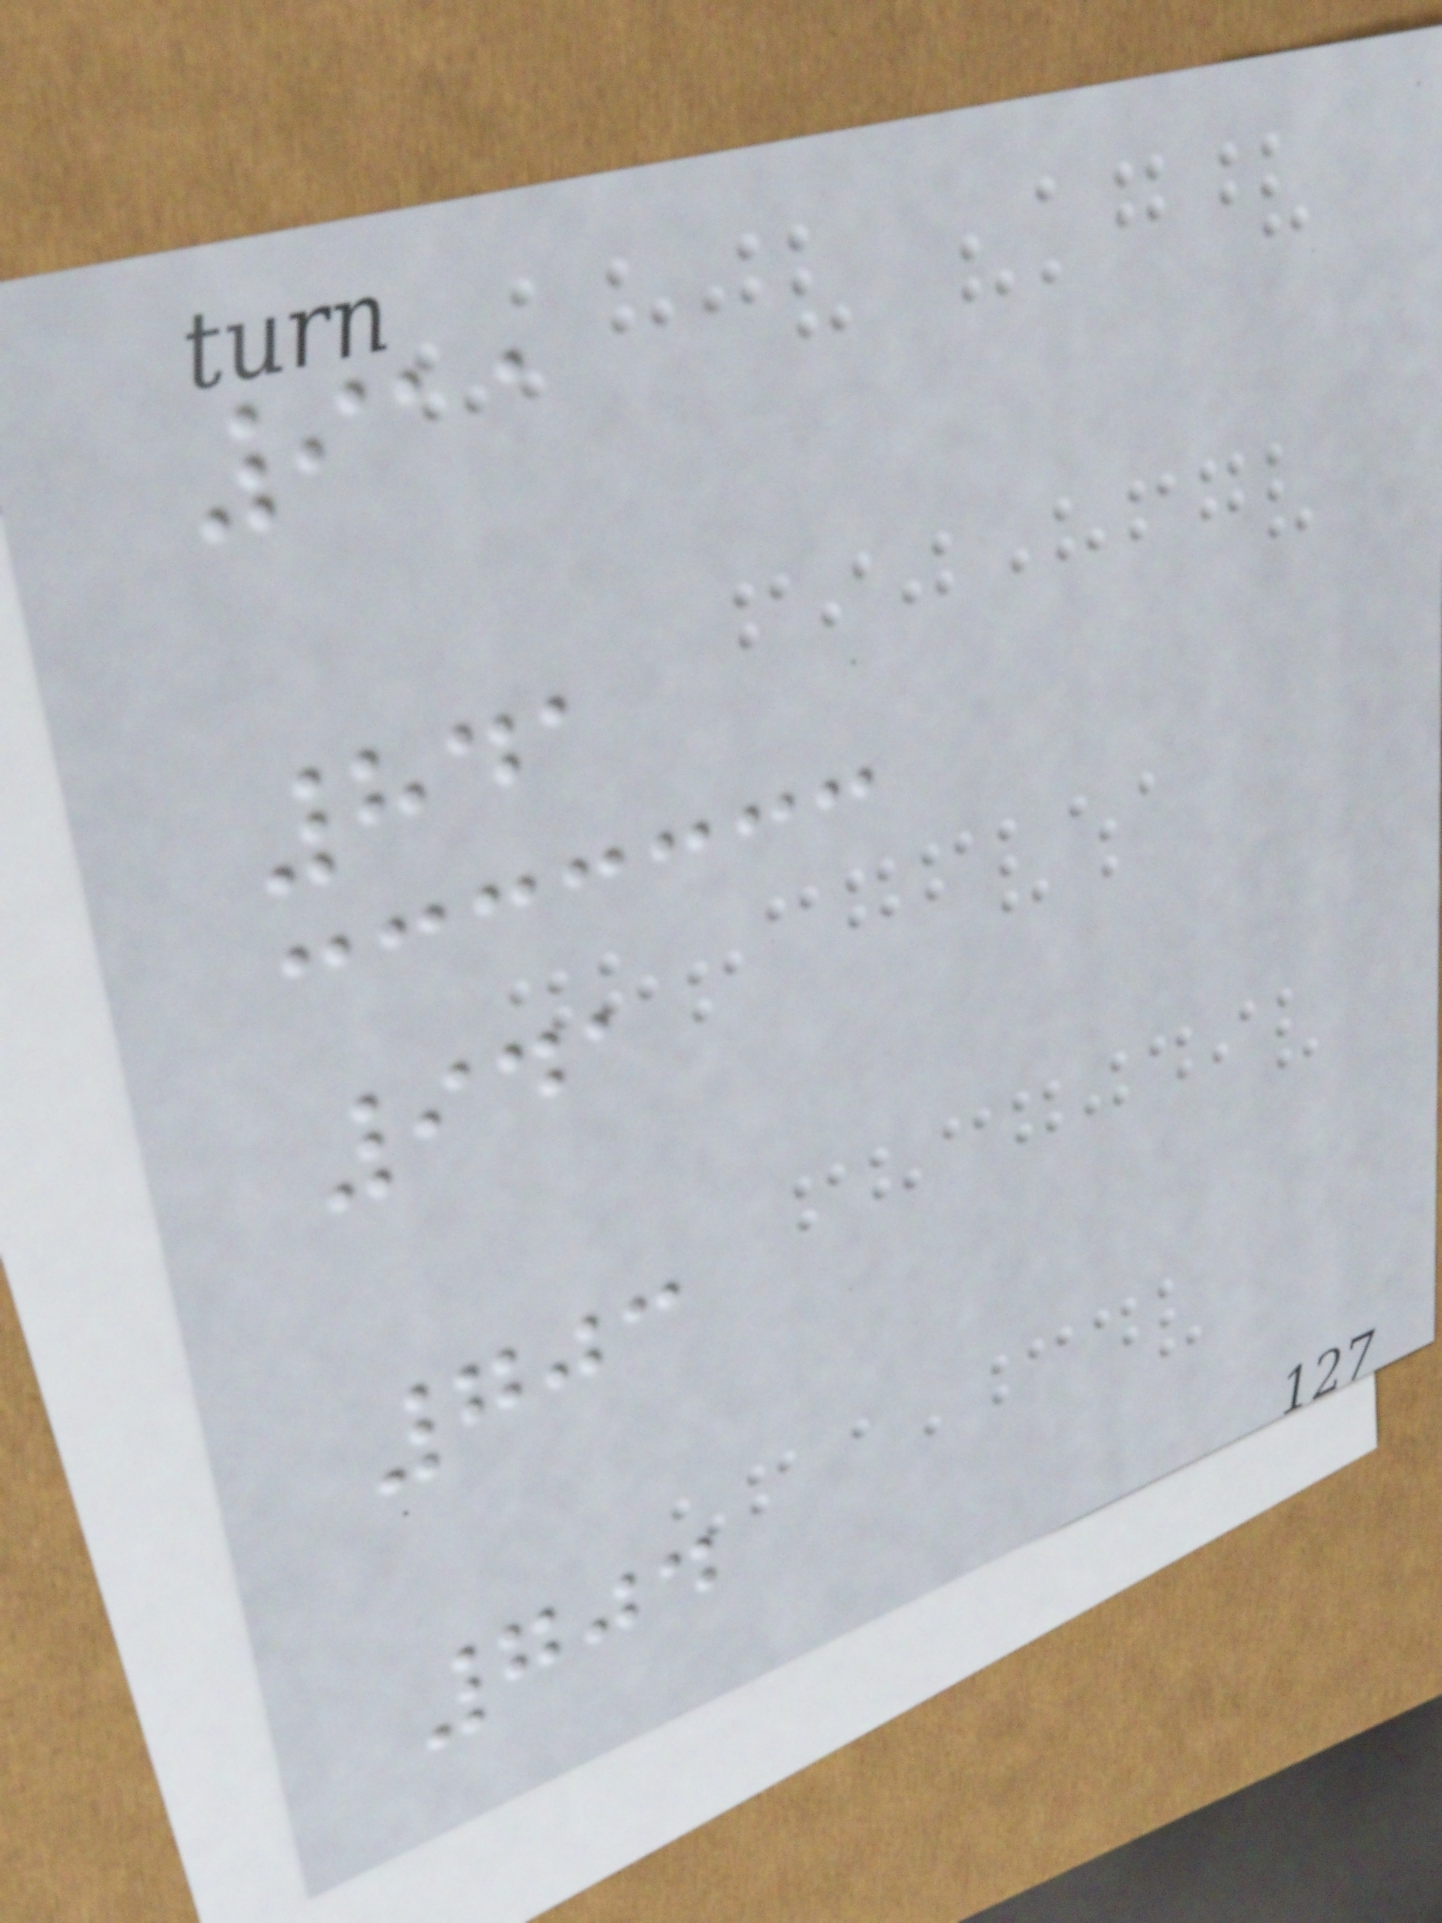911
841
941
703
704
